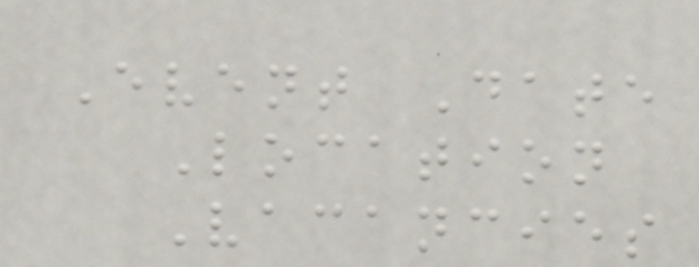Event Date
Location
Vacancies
